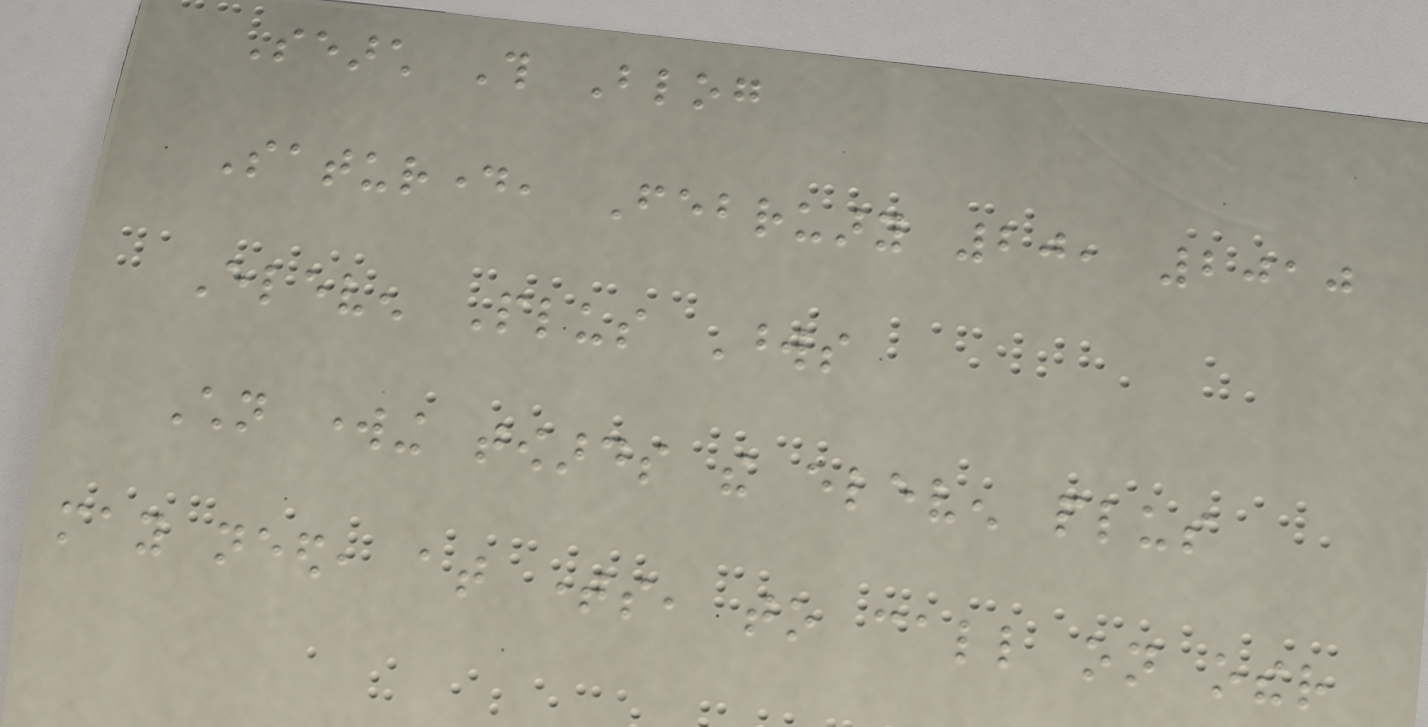Search This Blog
Saturday, February 20, 2010
Eleven Plus Words
Children working towards the eleven plus
may need, at times, to call on other
